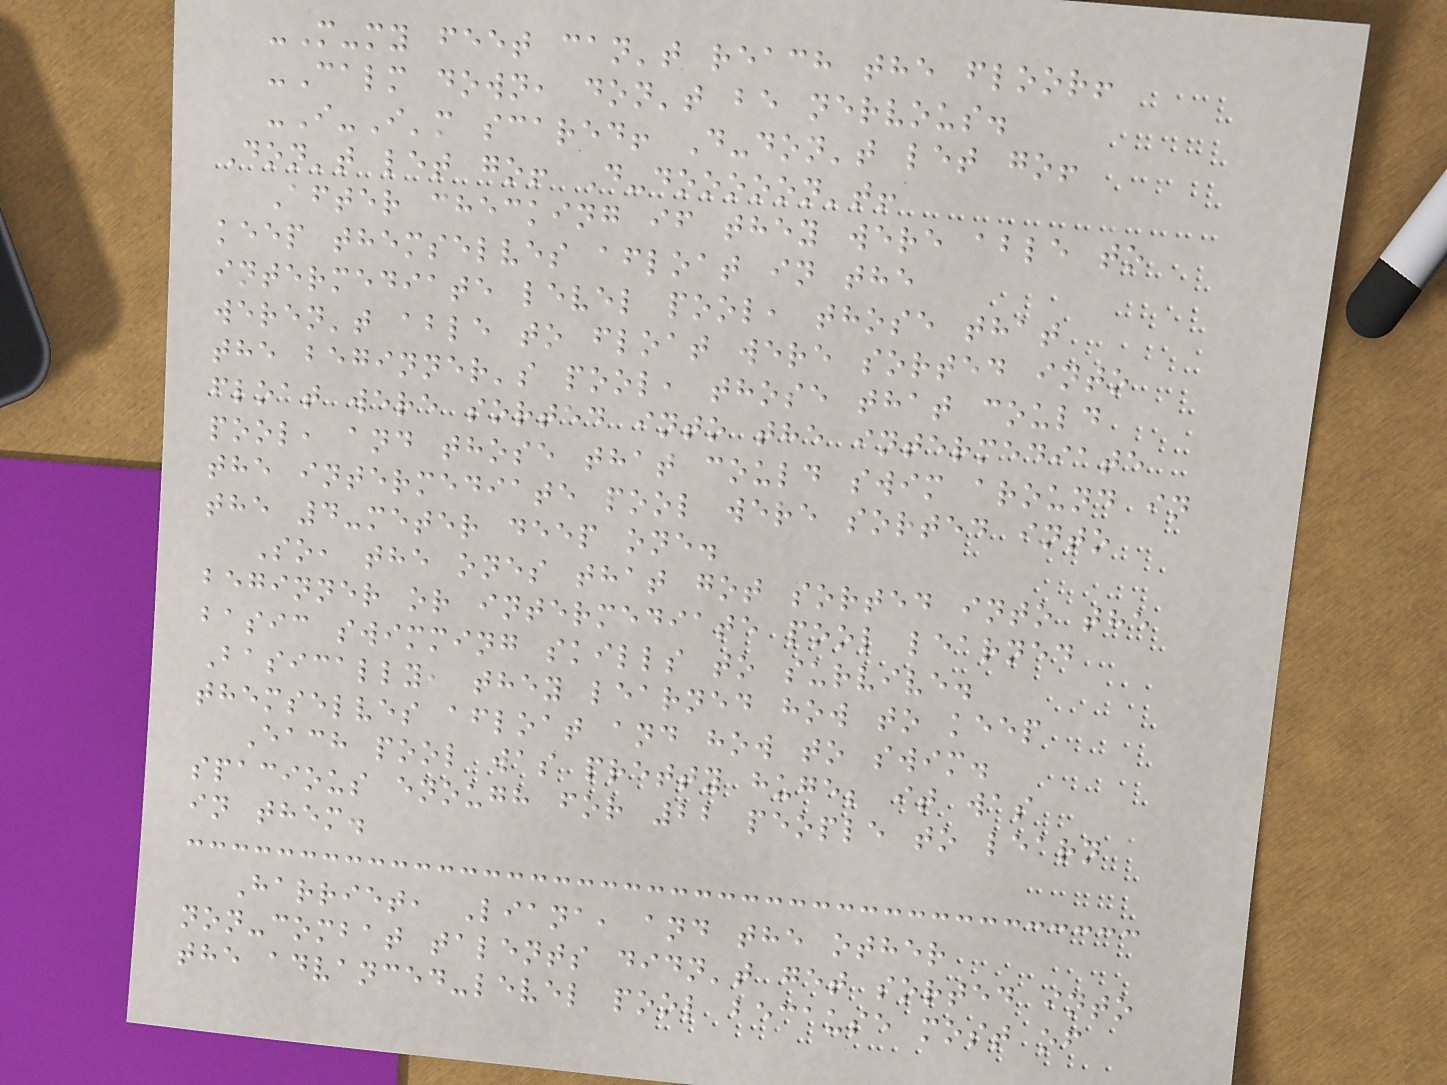-M-my feet can't reach the floor!
-Calm down, don't be nervous.
-I-I'm scared! D-don't let go!
Don't let go! D-dooooon't!
After checking if they were able to
keep themselves afloat in the
intermediate level pool, those that
weren't able to float were sorted into
the beginner's pool, those that could
float were sorted into the intermediate
pool, and those that could swim around in
the intermediate pool were sorted into
the 4-meter deep one.
So, the ones that got sorted into the
beginner or intermediate pool learned
basic swimming skills to survive.
Basically, they learned how to keep
themselves afloat and how to swim.
Each pool was pretty huge; it was
spacious enough for 22 people to learn
in them.
Harriet, Liana, and the other
non-combat talents didn't get sorted into
the advanced-level pool because most of
